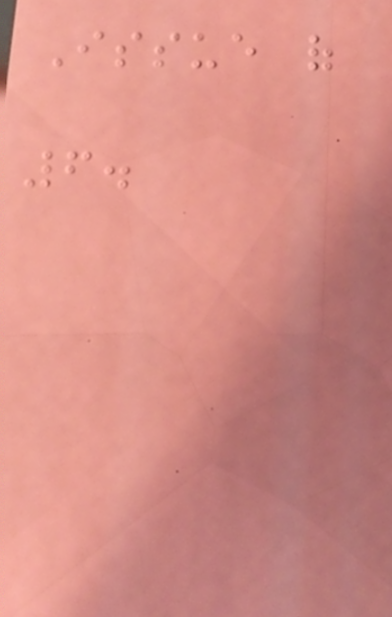Issue of
6.
